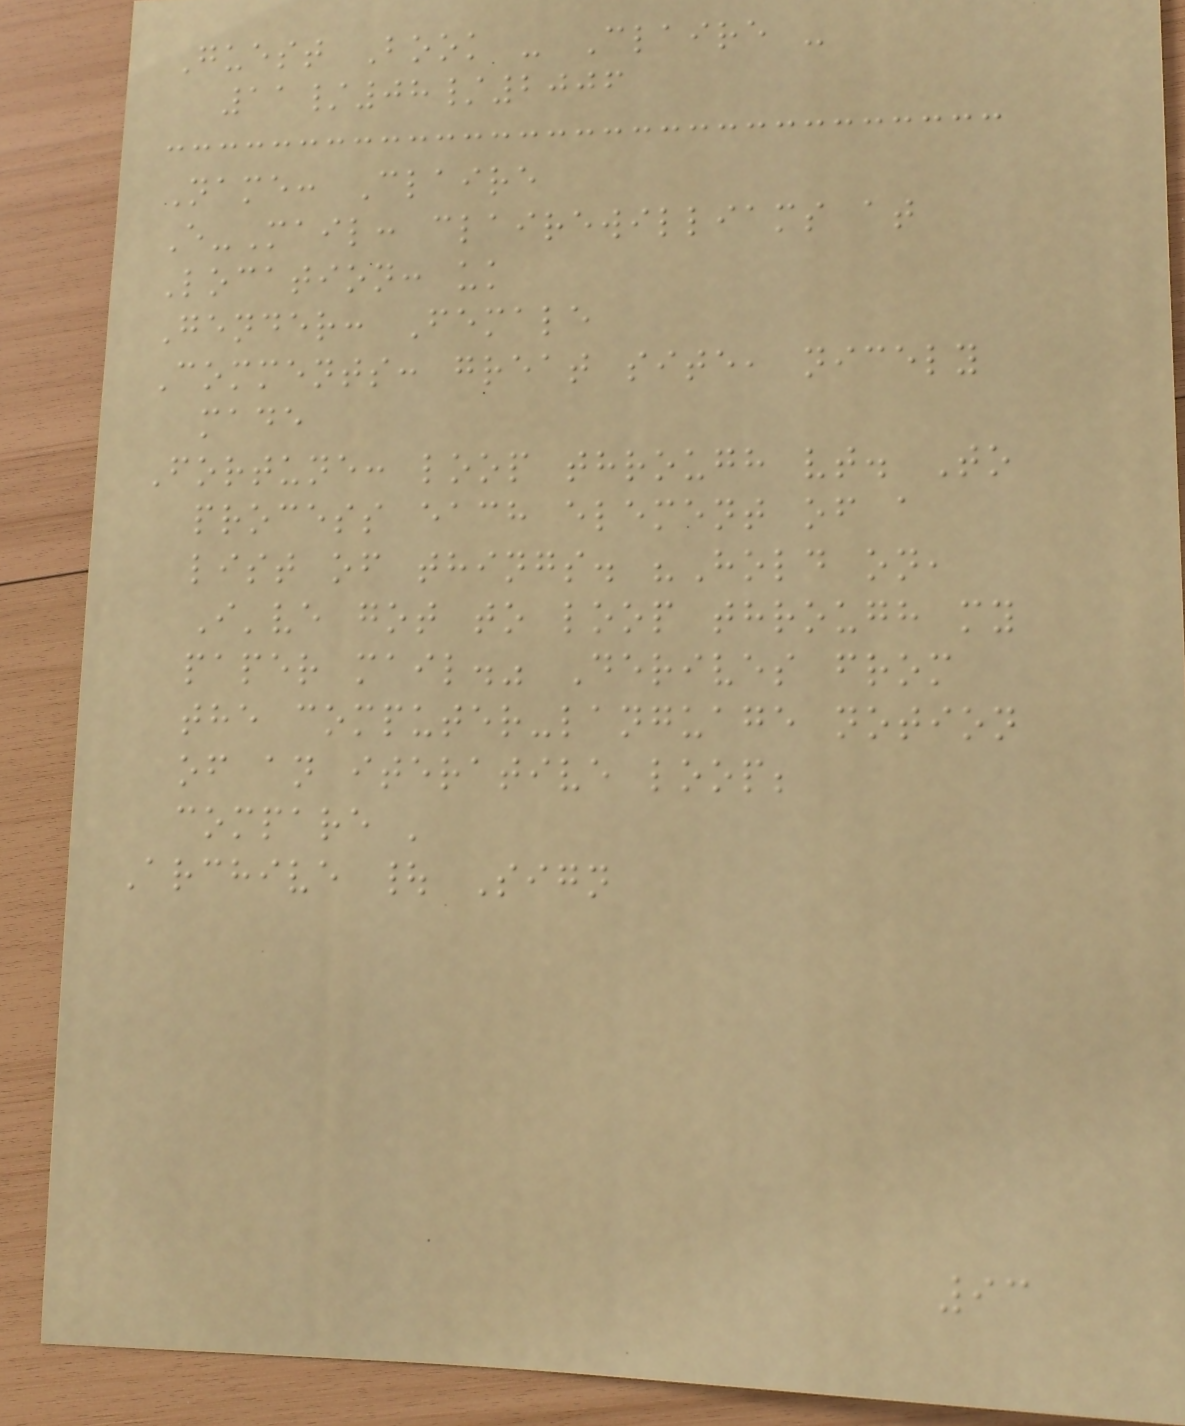Guest Book - Claire -
11/08/2006
Name: Claire
E-Mail: clairewilliams at
Location: uk
Gender: Female
Comments: great site, nicely
made
Fortune: loop through vt. To
process each element of a
list of things. "Hold on,
I've got to loop through my
paper mail." Derives from
the computer-language notion
of an iterative loop;
compare '
Archive | Sign
93
